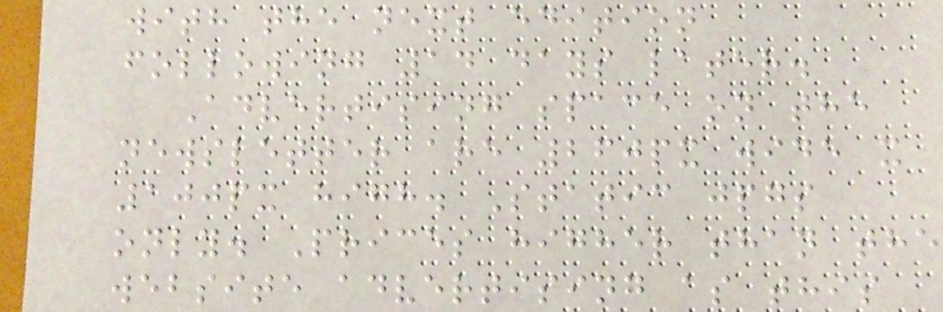with the next edition
following 14 days later.
Advertising space on the
newsletter are 260px wide x
100px high. Static jpgs
only. Prices higher than the
website advertising as this
